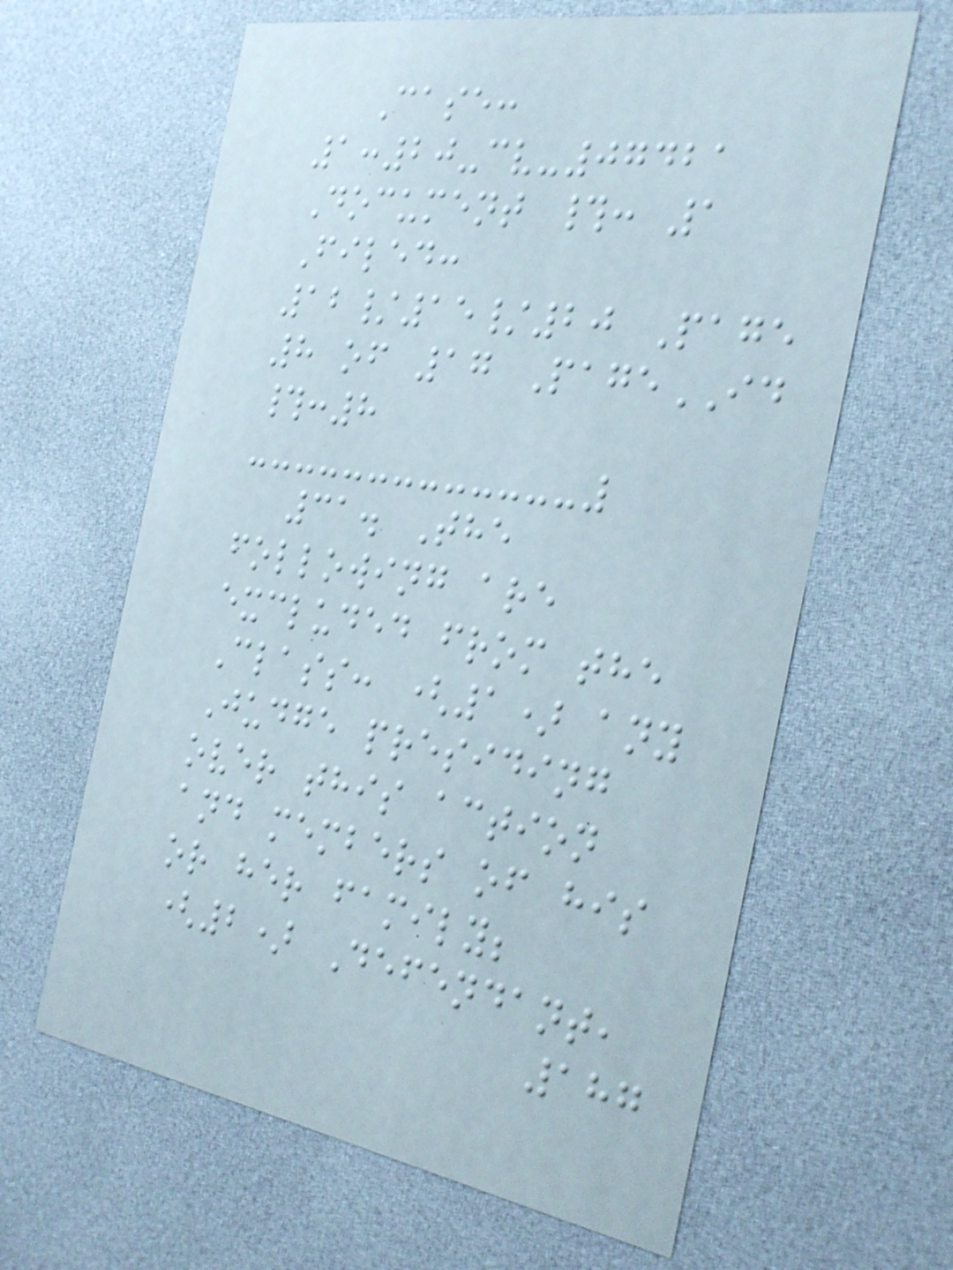Case:
1:20-cv-07421
Document #: 1
Filed:
12/15/20 Page
8 of 17 PageID
#:8
31. The
following are
excluded from the
Class: (1) any
Judge presiding
over this action
and members of his
or her family;
(2) Defendant,
187
